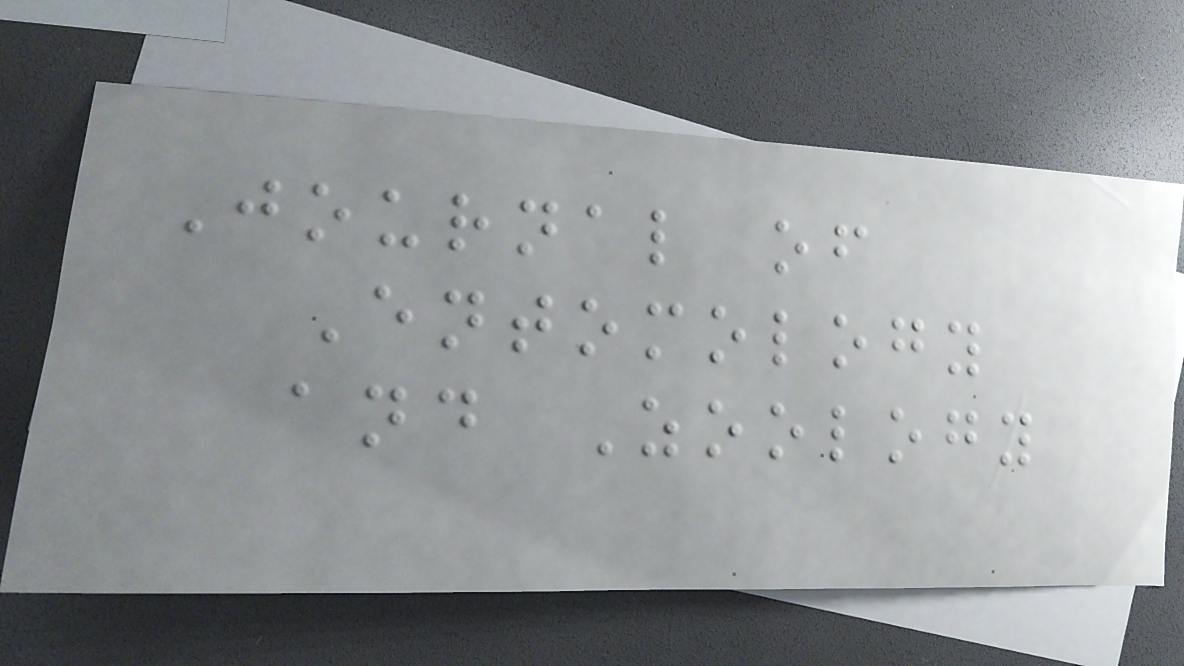Journal of
Entomology
and Zoology
